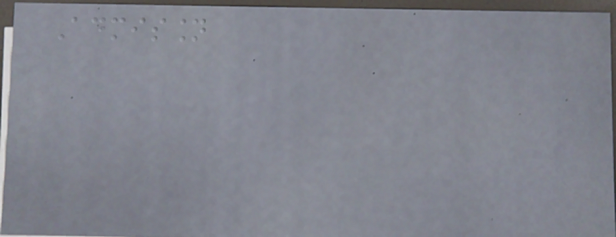Admission
